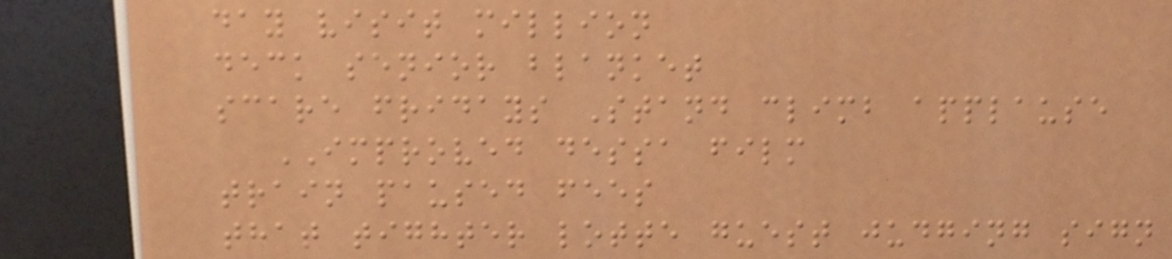day visit million
deck senior blanket
scare fridays Stand climb applause
IMPROVED dessa film
train paused fees
that tighter lotte guest judging sign
